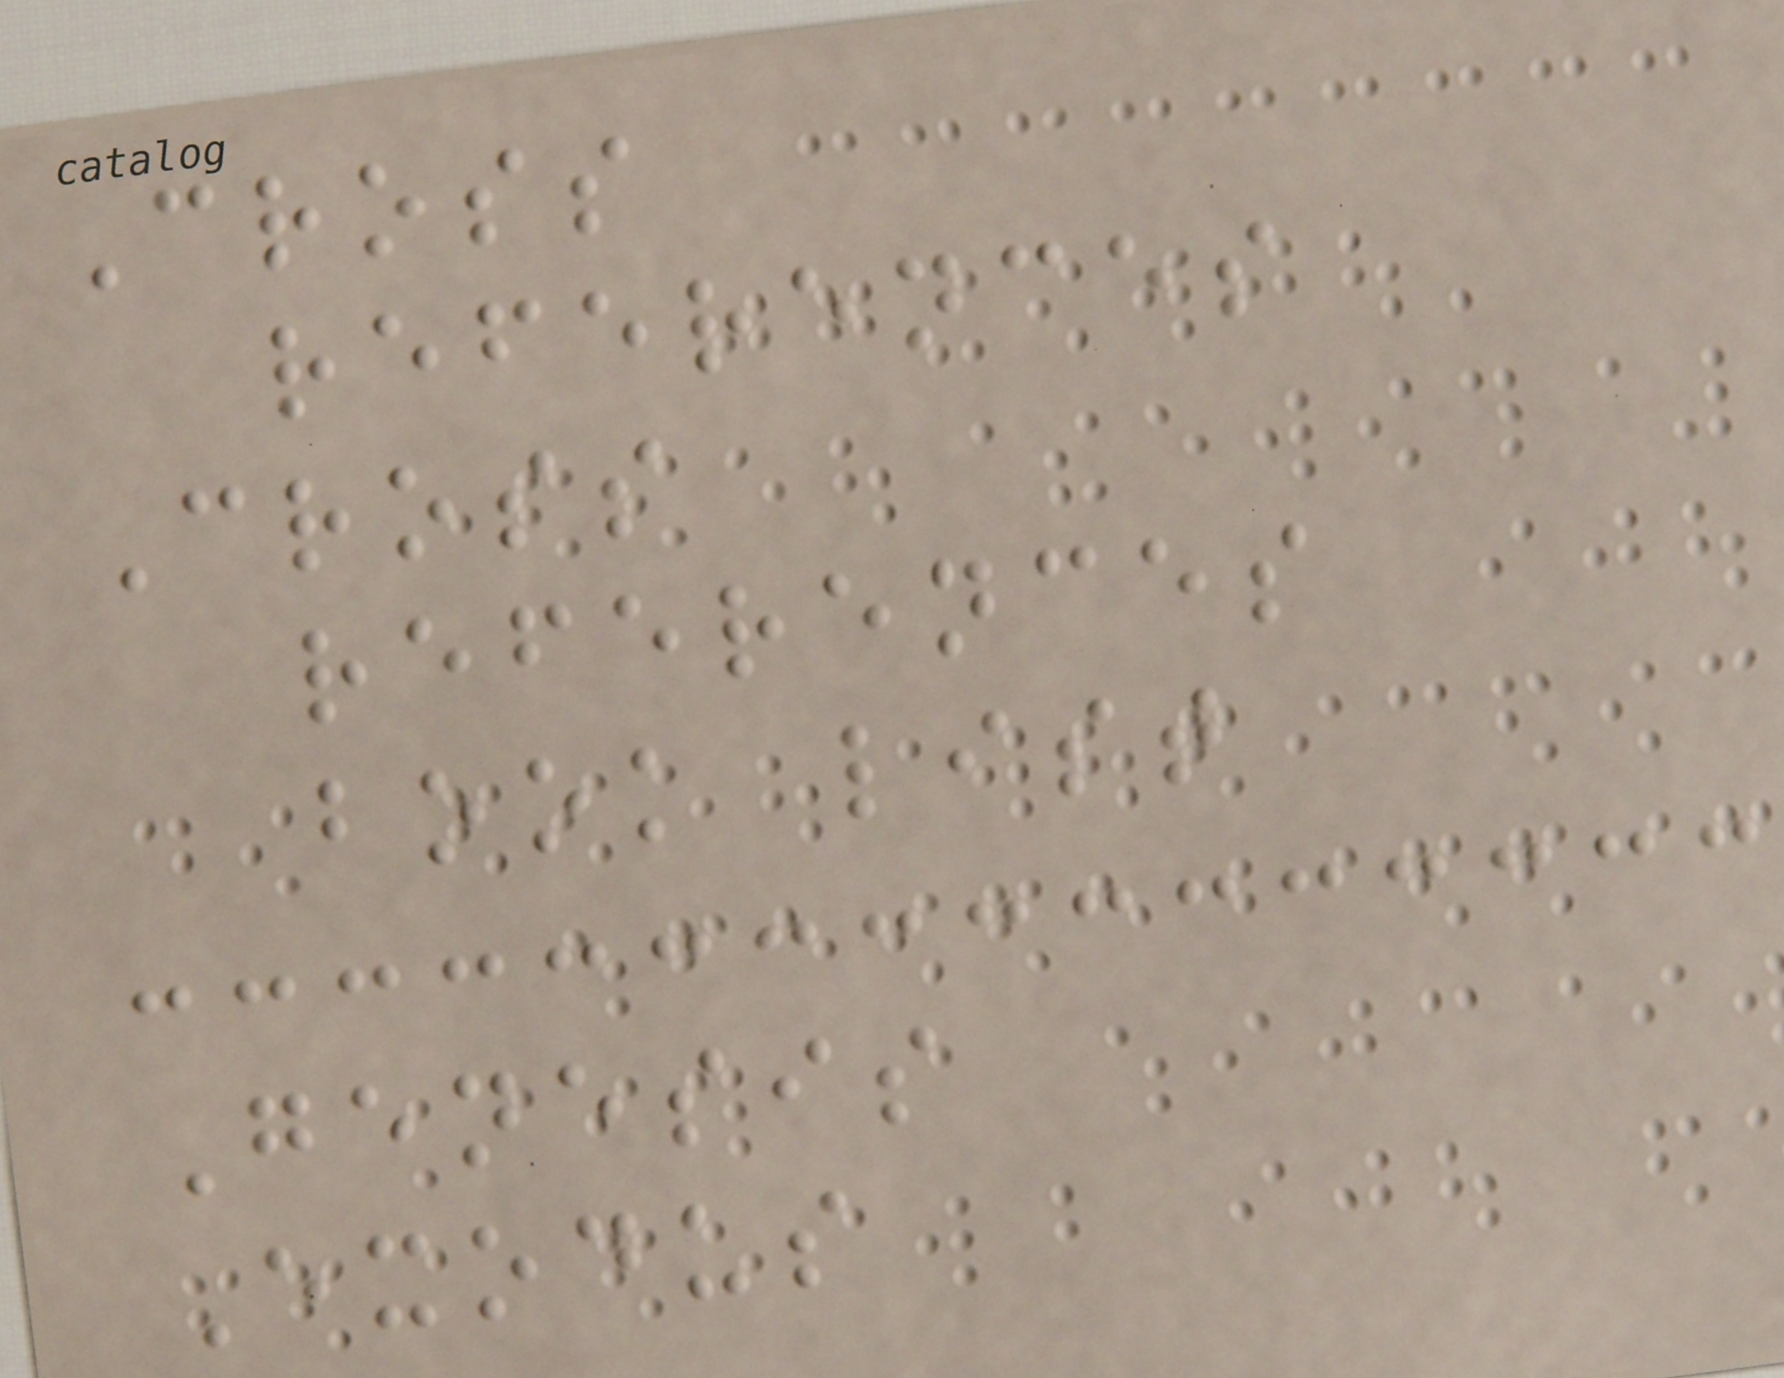Cross
references
Cross
references
book list
Genesis
Exodus
